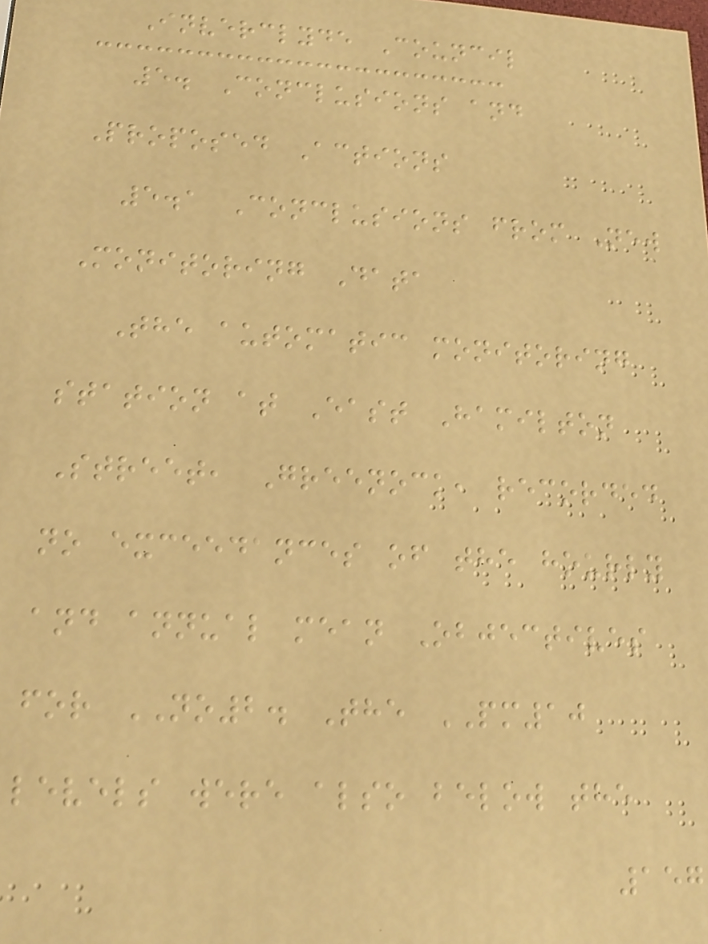Inverclyde Council
5. Conclusions and
Proposed Actions
5.1 Conclusions from New
Monitoring Data
The automatic monitoring
station at East Hamilton
Street, Greenock, recorded
no exceedances of the hourly
and annual mean Objectives
for NO2. The PM10
levels were also below the
157
